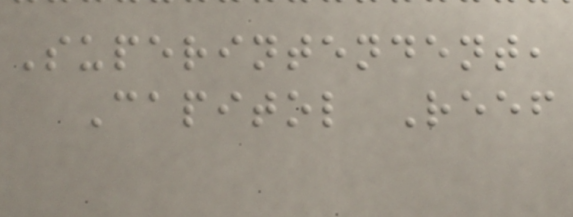Superintendent,
Capitol Reef
